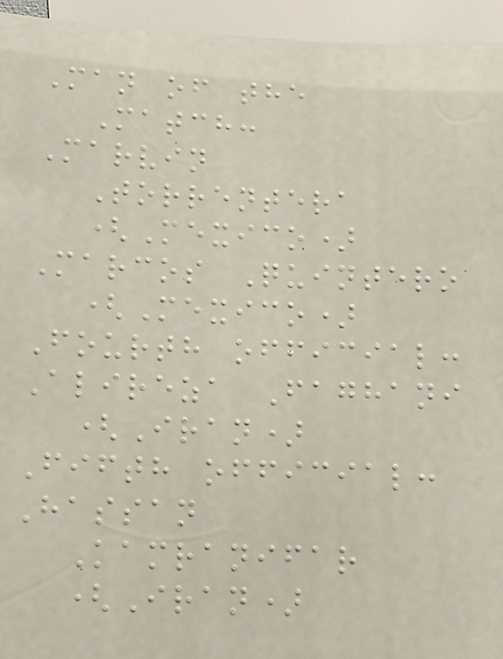Man of the
Match:
Marvin
Torrentera
(Mexico)
Marcos Quintero
(Mexico)
Fourth official:
Alireza Faghani
(Iran)
Fifth official:
Hassan
Kamranifar
(Iran)
